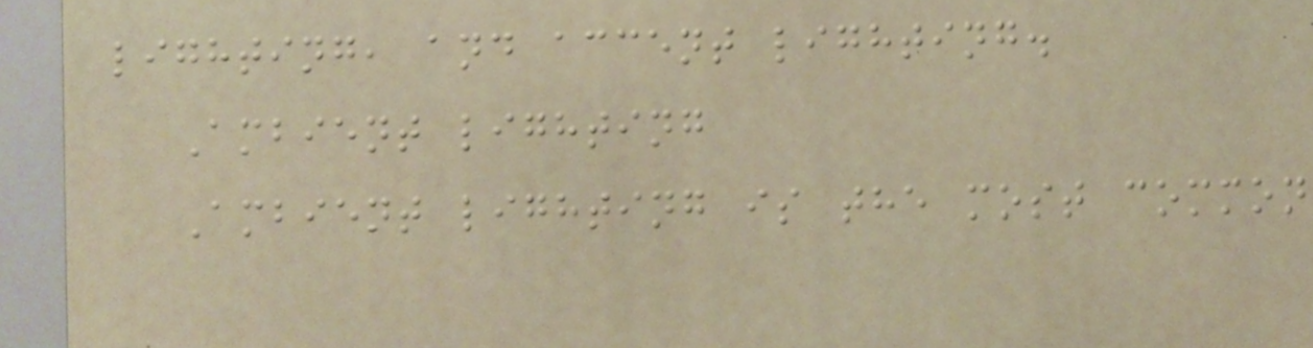lighting, and accent lighting.
Ambient lighting
Ambient lighting is the most common
